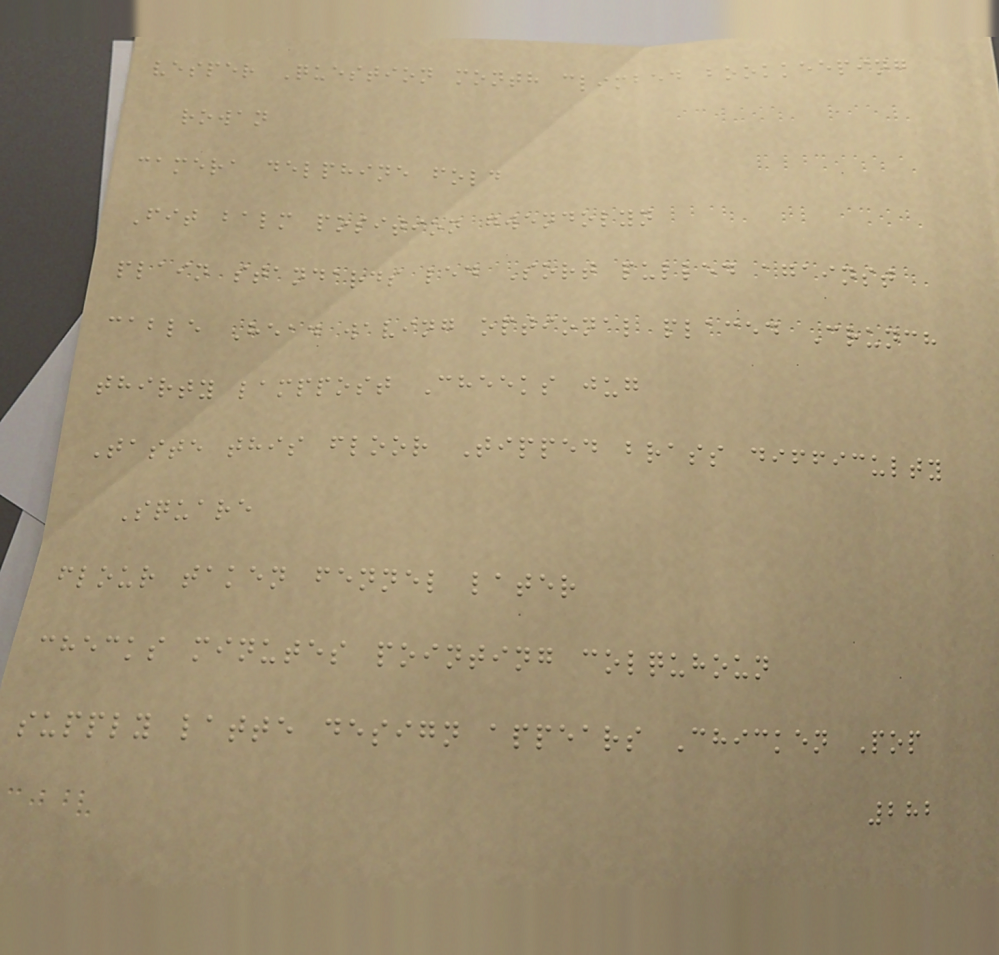vesper Question month climbed bookkeeping
rowan
camera delphine fold
Fit balm position gwendolyn
plain standards led Sort pulled against
cable Head waving optional placed Crunch
thirty lamppost Cheeks jug
Taste this floor Tipped brass difficulty
Square
flour taken fennel later
checks minutes pointing colquhoun
supply latte design appears Chicken Pop
282
